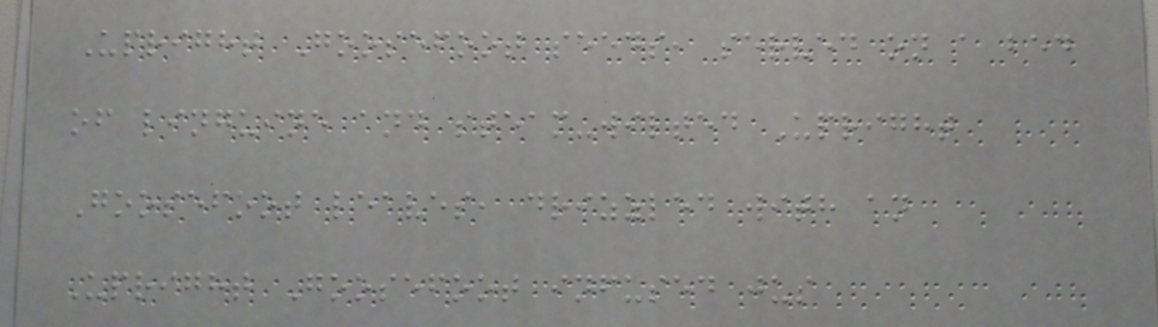Upright Goosefoot seeds, served on a bed
of linguine and steam-wilted Upright
Goosefoot leaves, drizzled with an
Upright Goosefoot infused jus
